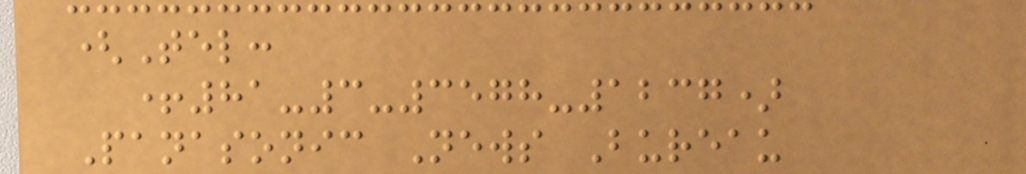(Tel:
+81-3-3578-1237)
Panasonic News Bureau
